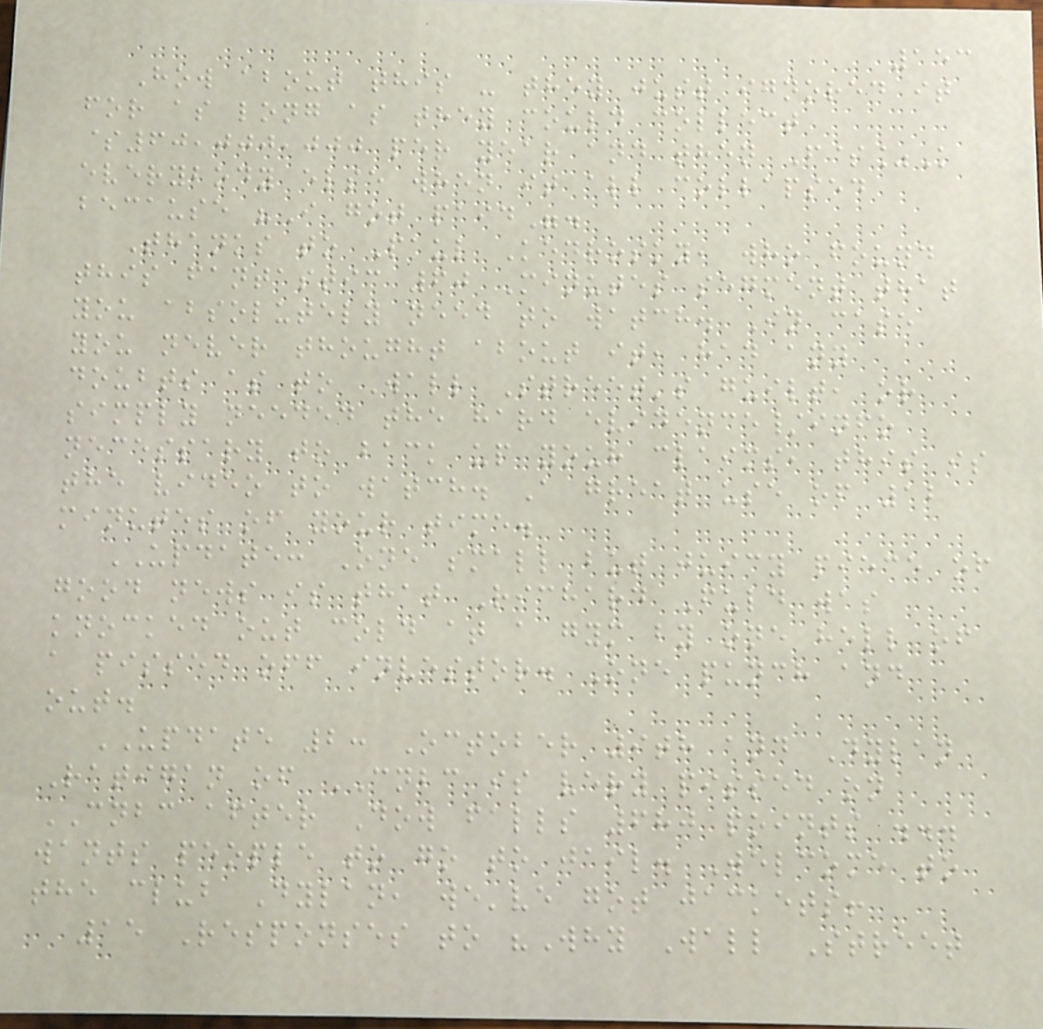153
How about this - they just ignored it
for as long as they could collect
$60,000,000 per year and then F$%K
everybody else when it all collapsed
because "I got paid".
Thanks to Paul Kedrosky, who found
this fantastic 60 Minutes segment that
you absolutely need to watch. In case
you never thought about it, had any
doubts as to Wall Street's guilt, or
simply needed the hard evidence/info
necessary to back up your claims, this is
the video to watch. A great use of 12
minutes of your time.
UPDATE: One small but juicy piece of
good news is that Richard Fuld was
knocked out cold at a gym by one hell of
a pissed off investor. One punch and
out.
UPDATE 2: October 9th and Dylan
Ratigan of CNBC is very pissed on
CNBC after Dow falls 680 points ...
wants people to go to jail. Welcome to
the club Dylan, we've got jackets!
15 Responses to "Why Wall Street
